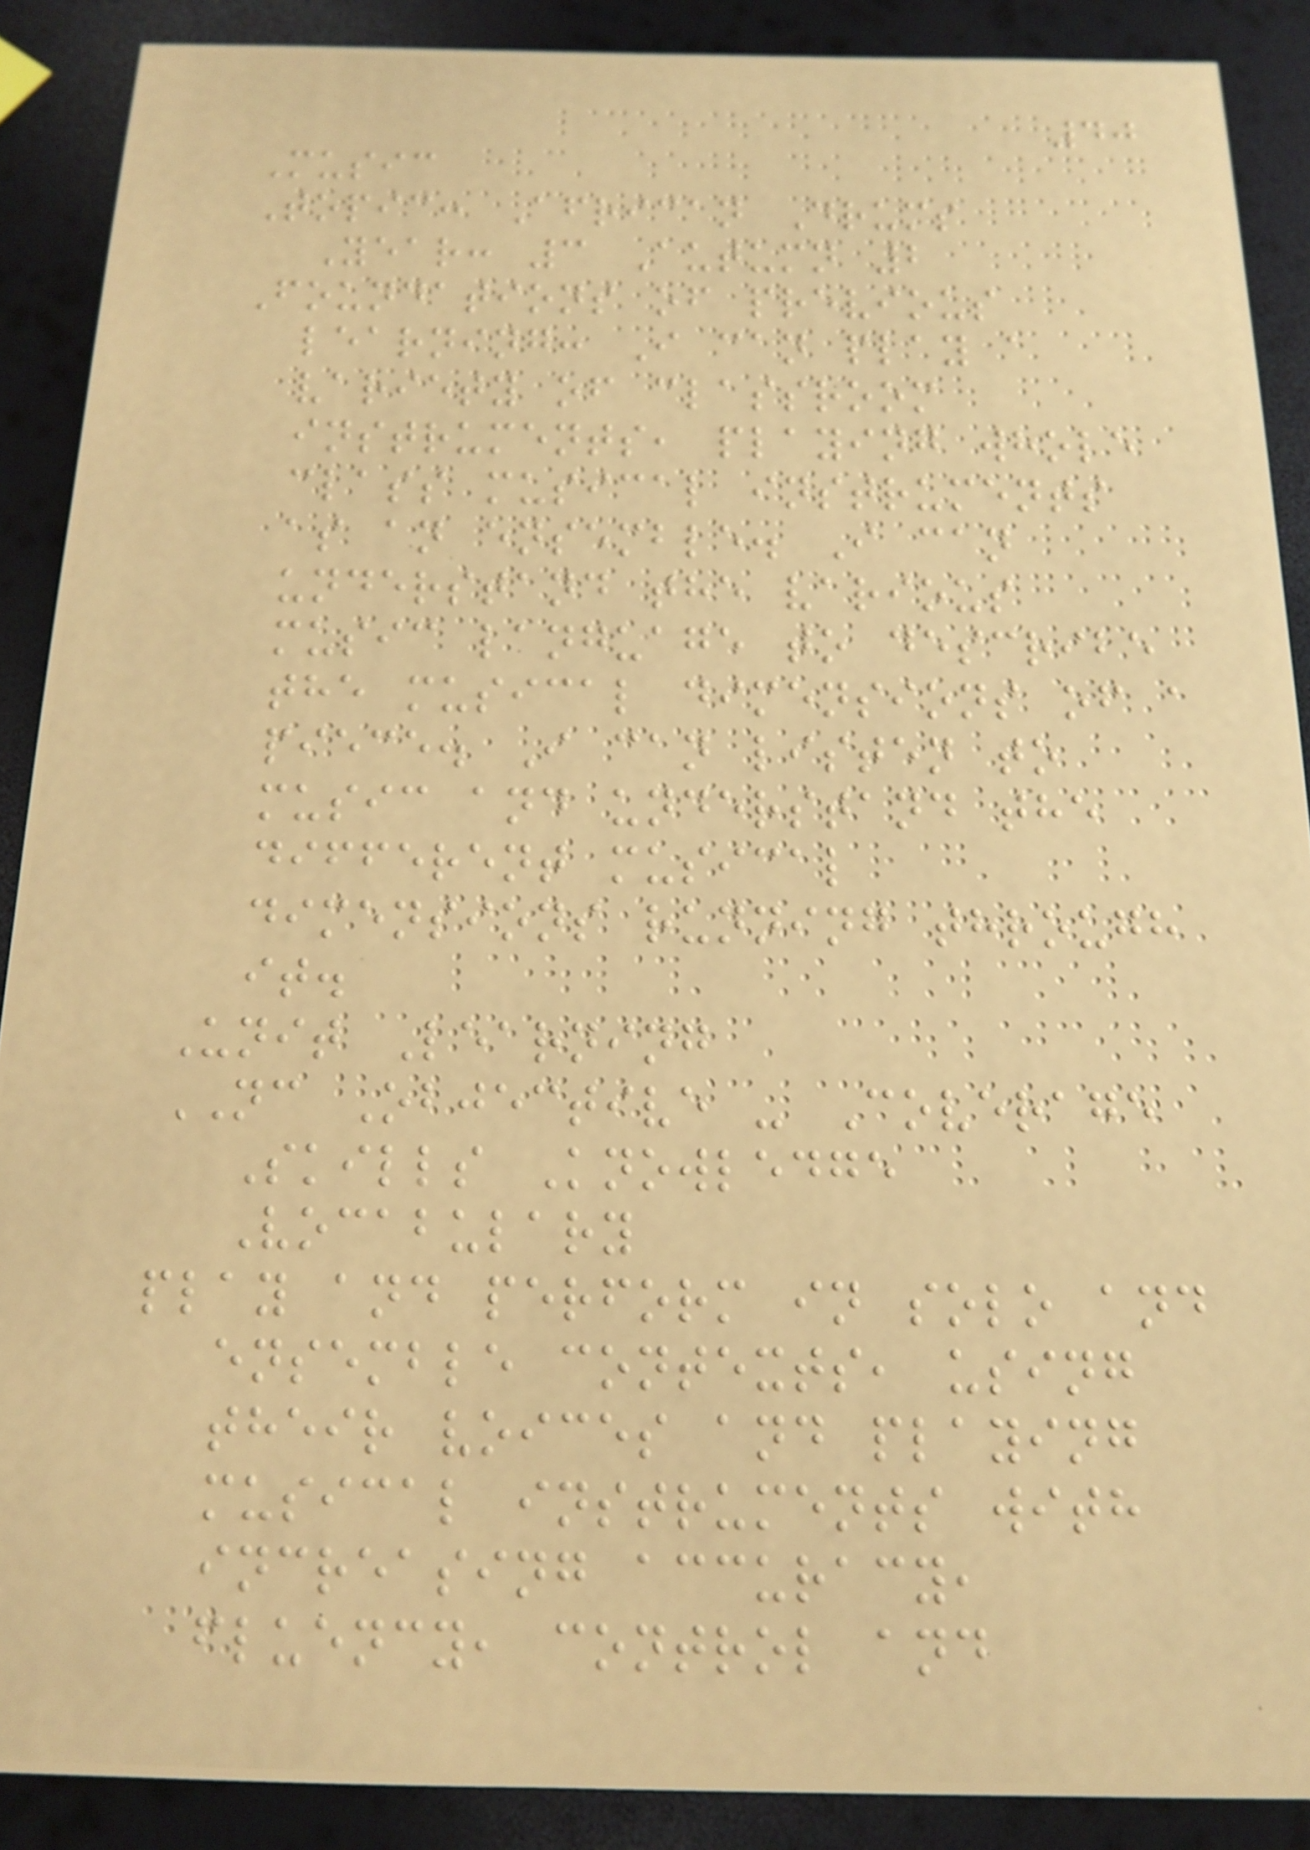40
Music
Topic: African Drums
Year: 3 Autumn 2
Foundations of previous
learning: I can play a
variety of classroom
instruments, playing whole
class musical instruments
as an ensemble. I can
understand the various
music language to describe
the musical dimensions of a
piece. I can listen to
music and understand the
different musical
dimensions running through
it.
Unit Learning
NC Objective - Coverage
Skills Knowledge
Vocabulary
play and perform in solo and
ensemble contexts, using
their voices and playing
musical instruments with
increasing accuracy,
fluency, control and
